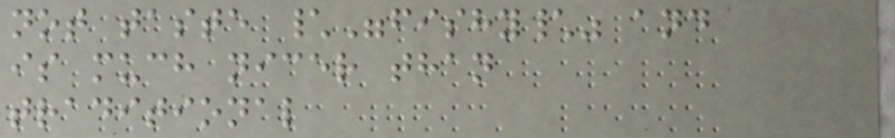not taste \"fishy\" and
is much nicer than
traditional
